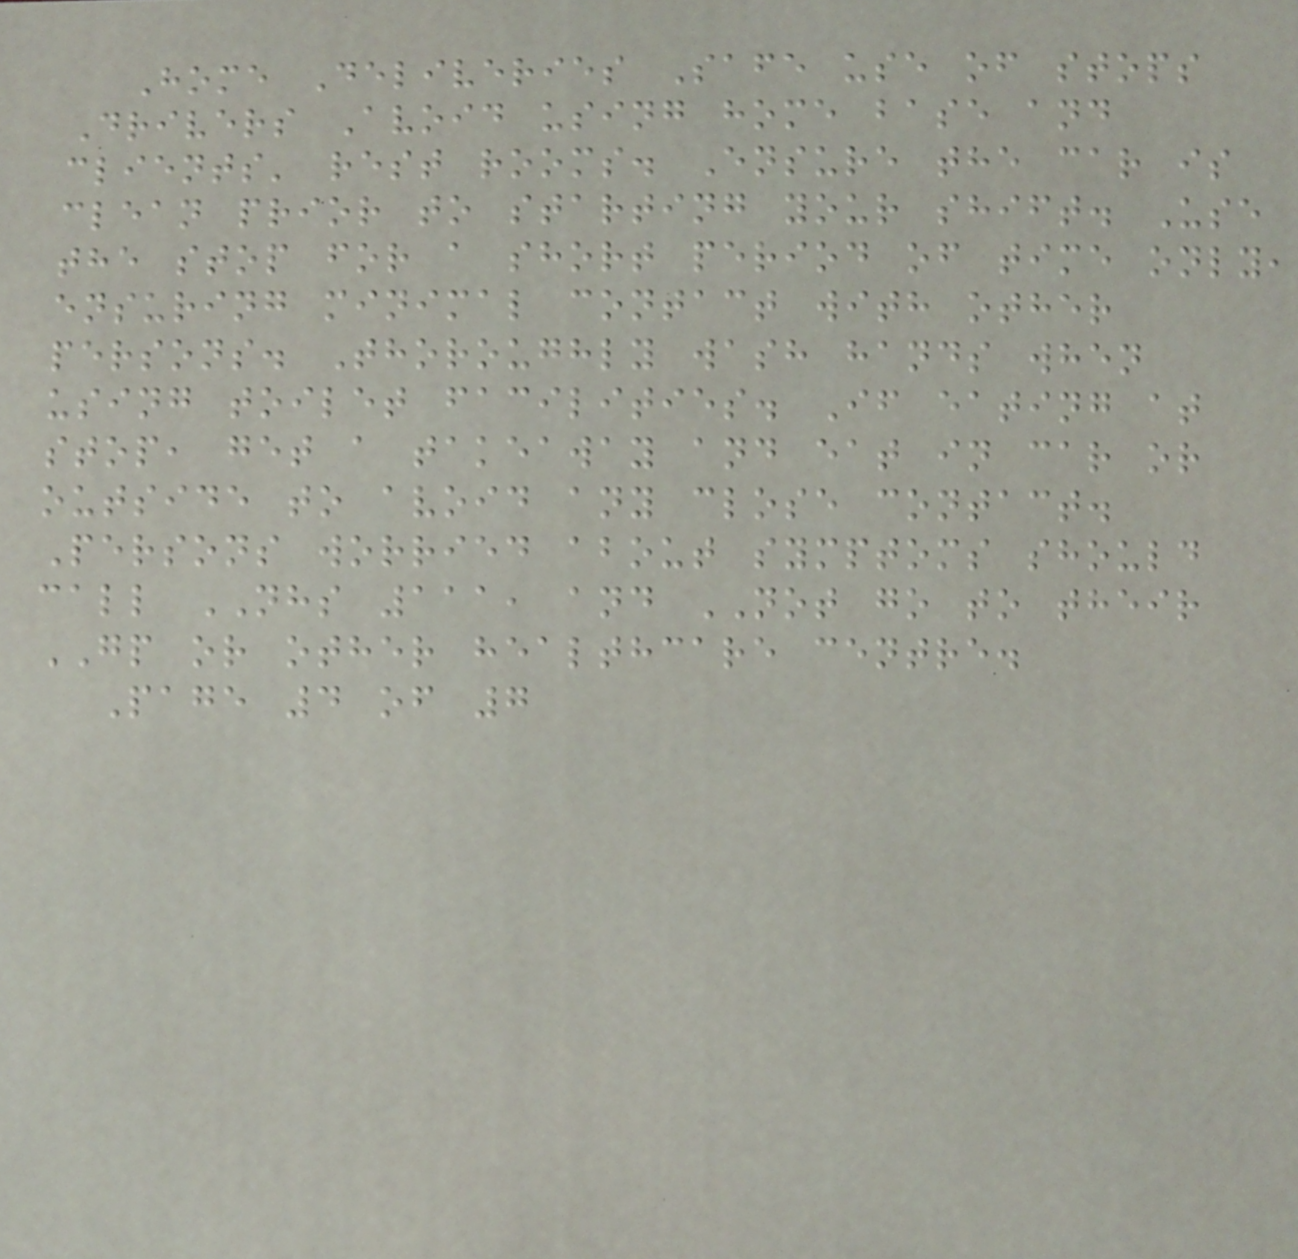Home Deliveries Safe use of stops
Drivers Avoid using home base and
clients' rest rooms. Ensure the car is
clean prior to starting your shift. Use
the stop for a short period of time only,
ensuring minimal contact with other
persons. Thoroughly wash hands when
using toilet facilities. If eating at
stop, get a takeaway and eat in car or
outside to avoid any close contact.
Persons worried about symptoms should
call NHS 111, and NOT go to their
GP or other healthcare centre.
Page 4 of 7
